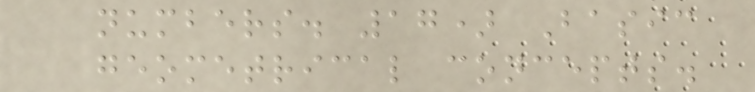numbers. 17) Basic
geometrical concepts.
